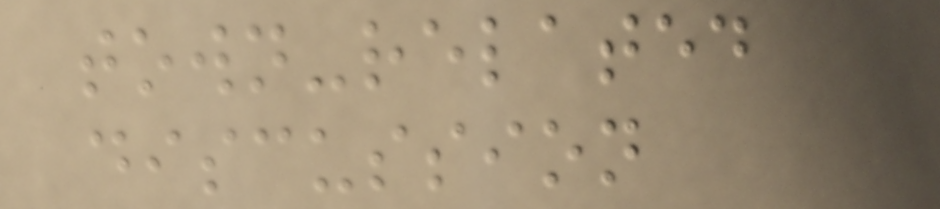town-related
discussion
